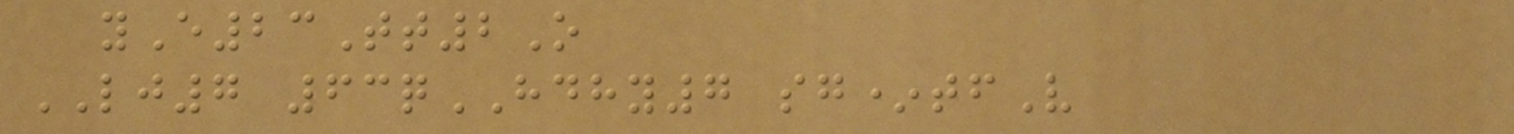yE23Tt2O
LJ7 63qHDHY7 sg*tfV
